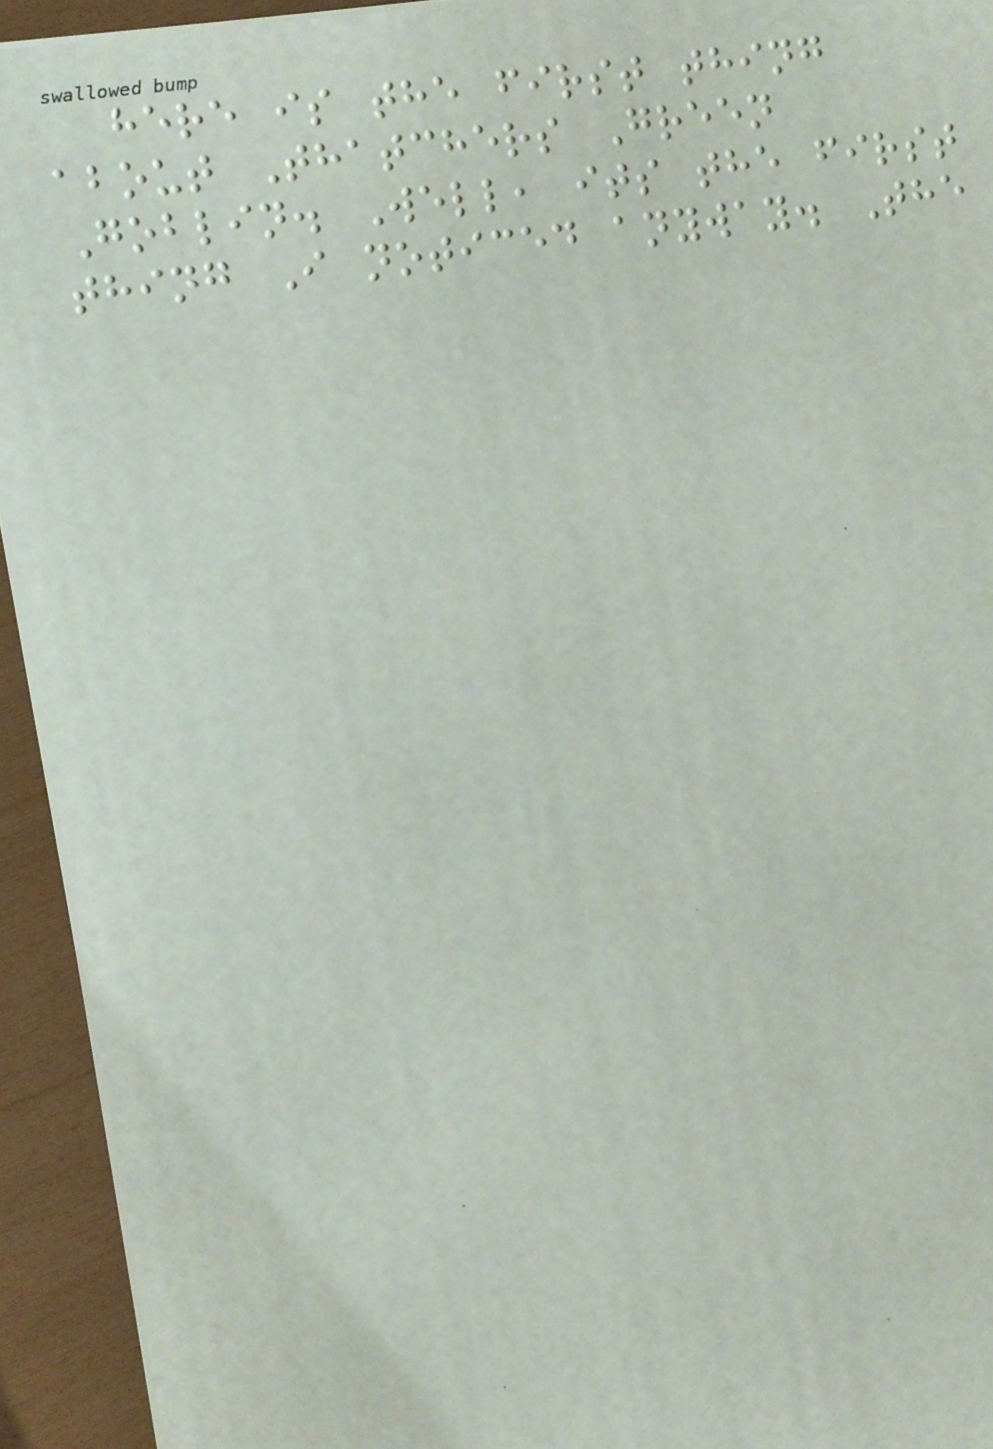here is the first thing
about Thatchers Green
Goblin. Well, its the first
thing I noticed anyway. The
